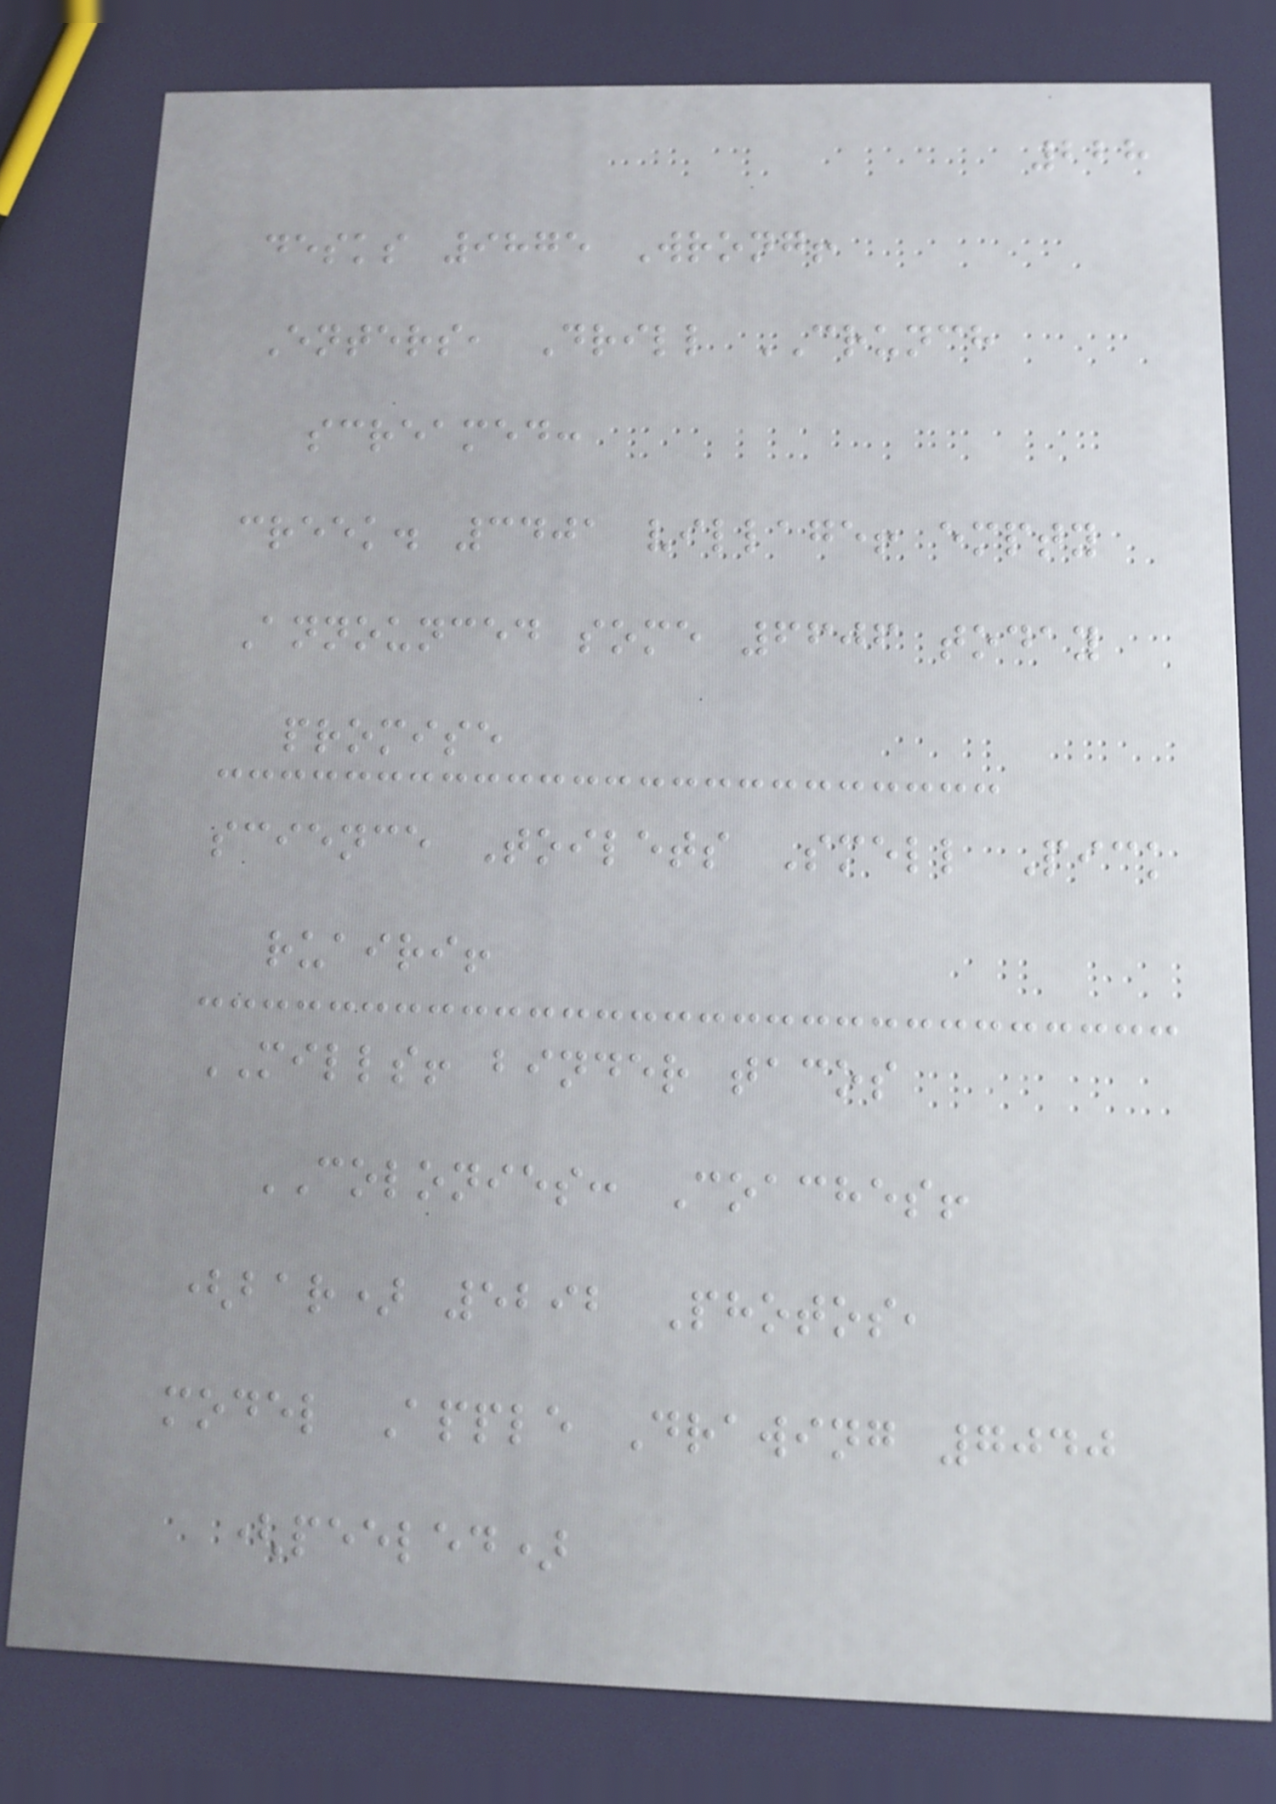228
desks 9875 Wrong!
Enters, Drill CRUNCH
screamed:
creek. 3401 village! empty
Announced some 6606 today
promise
science Toilets Smell Pick
ruairi!
MILLS! binder tacos
COLONIES: Coaches!
(bar) 5292 Photos,
model Apple Drawing 7040
(peeled)
